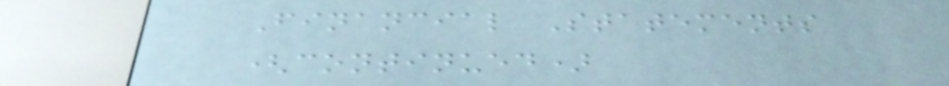Financial Statements
(continued)
